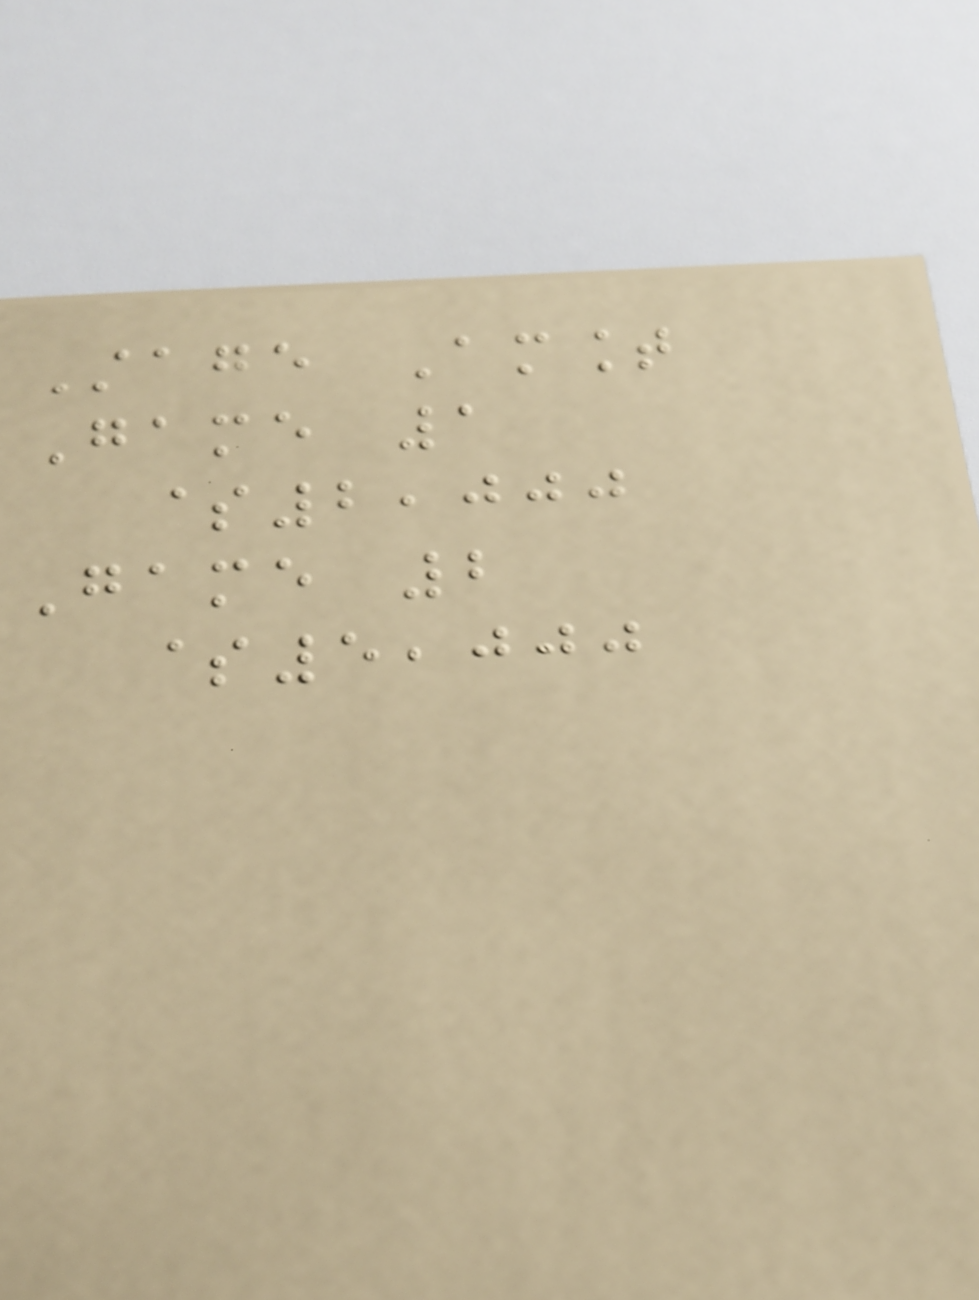Stage Amount
Game 1
$2,000
Game 2
$5,000
